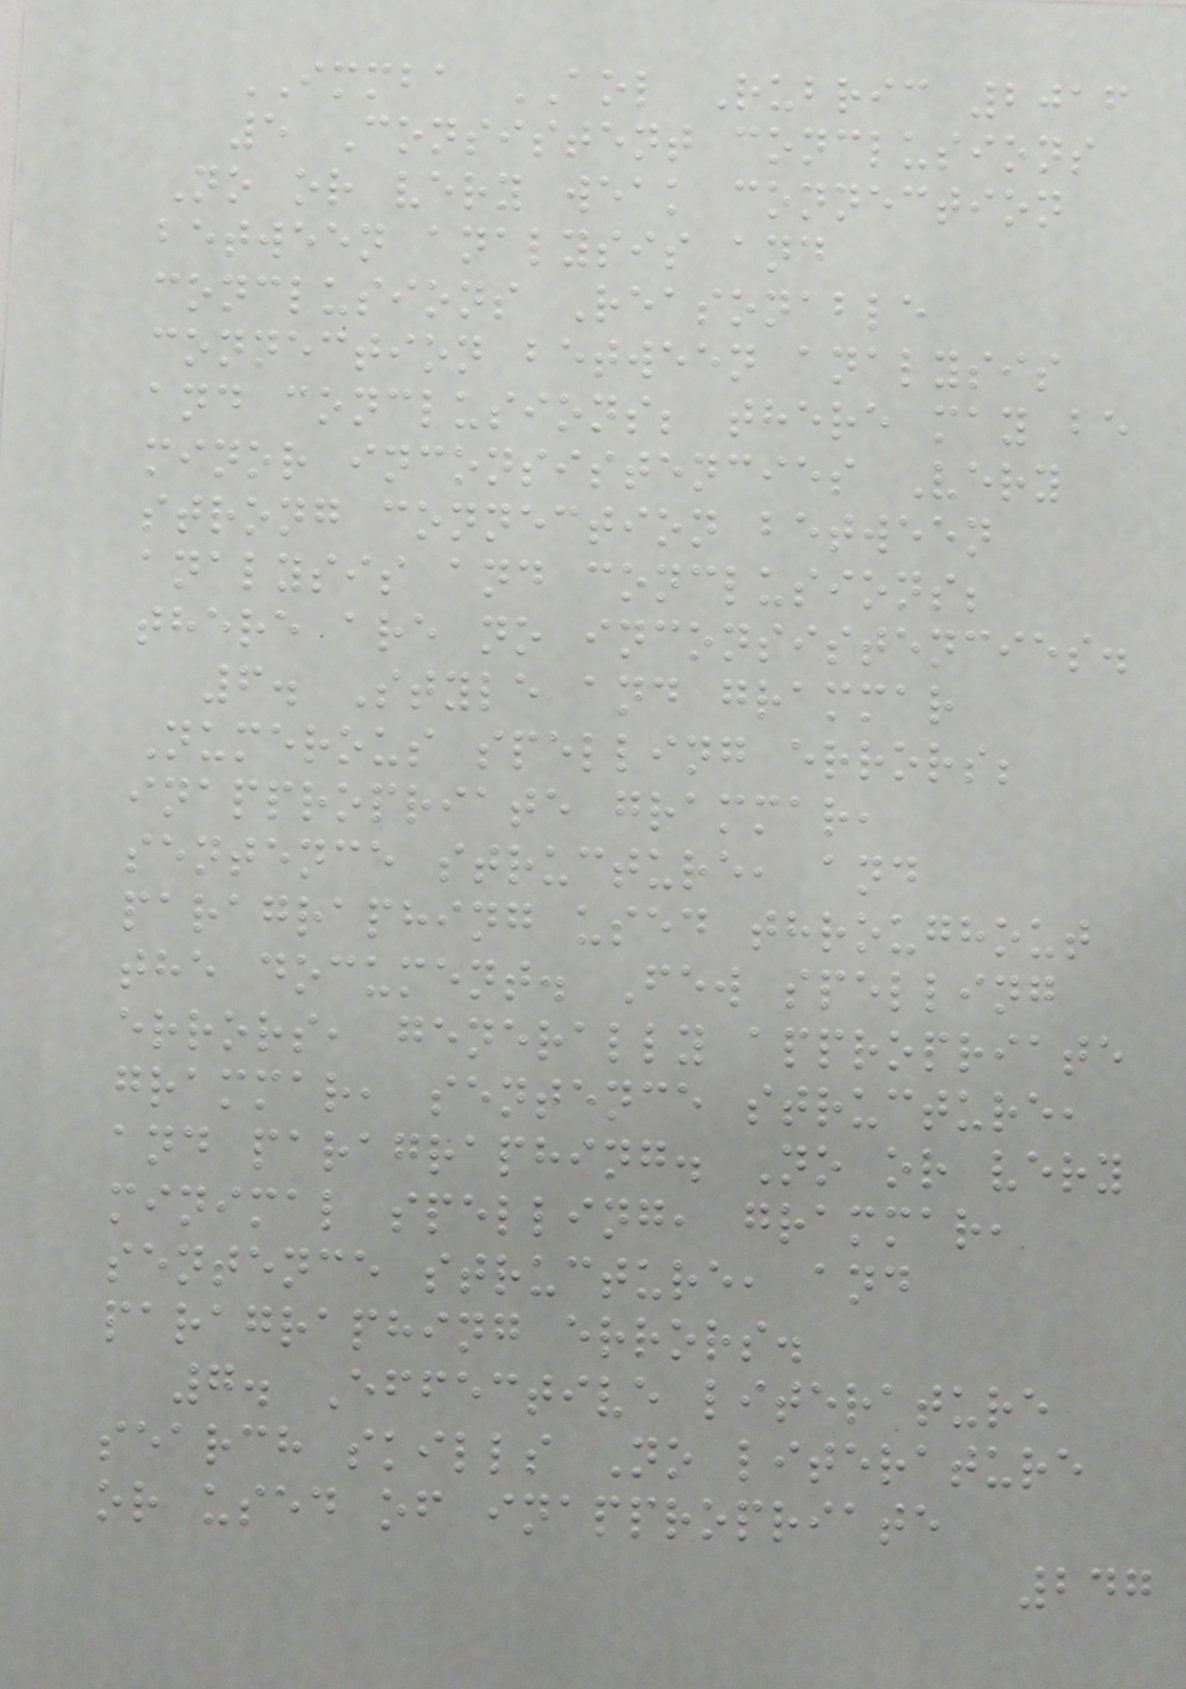IMMBA AOL Rubric 2016
5 Consistent conclusions
No or very weak connection
between analysis and
conclusions Reasonable
connection between analysis
and conclusions; there may be
minor inconsistencies Very
strong connection between
analysis and conclusions;
there are no inconsistencies.
6. Style and grammar
Numerous spelling errors;
inappropriate grammar,
sentence structure, and
paragraphing used throughout
the document. Few spelling
errors, generally appropriate
grammar, sentence structure,
and paragraphing. No or very
minimal spelling, grammar,
sentence structure, and
paragraphing errors.
7. Effective literature
search skills No literature
or used of inappropriate
247
